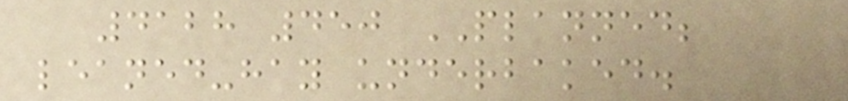4128 450 PLANNED;
leaned-hay underbaked.
